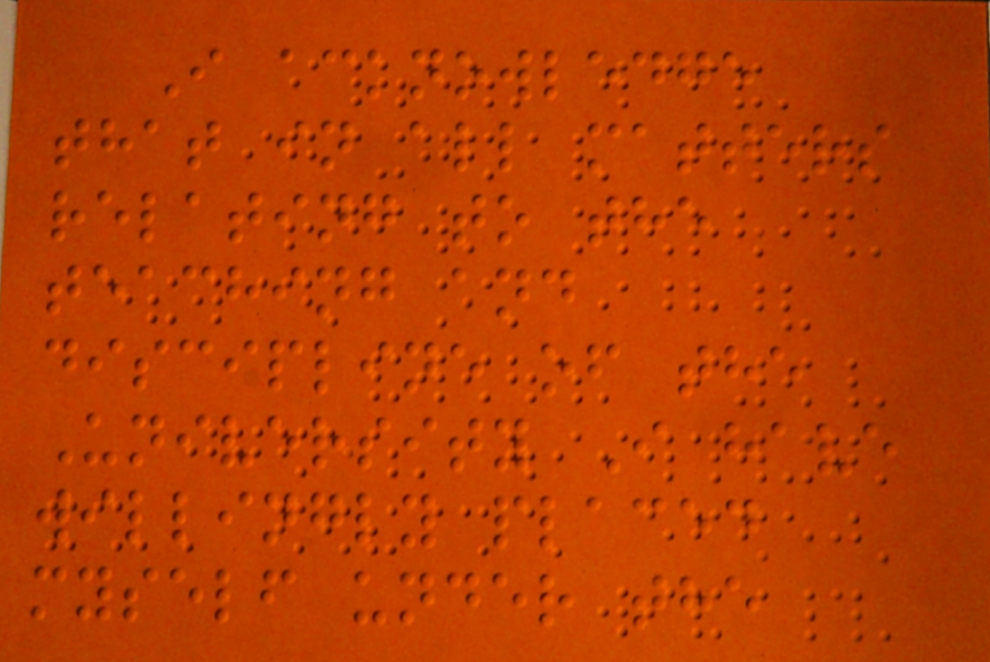I acknowledge
that in all matters
relating to the
teaching and
discipline of the
University I have
willingly placed
myself under the
